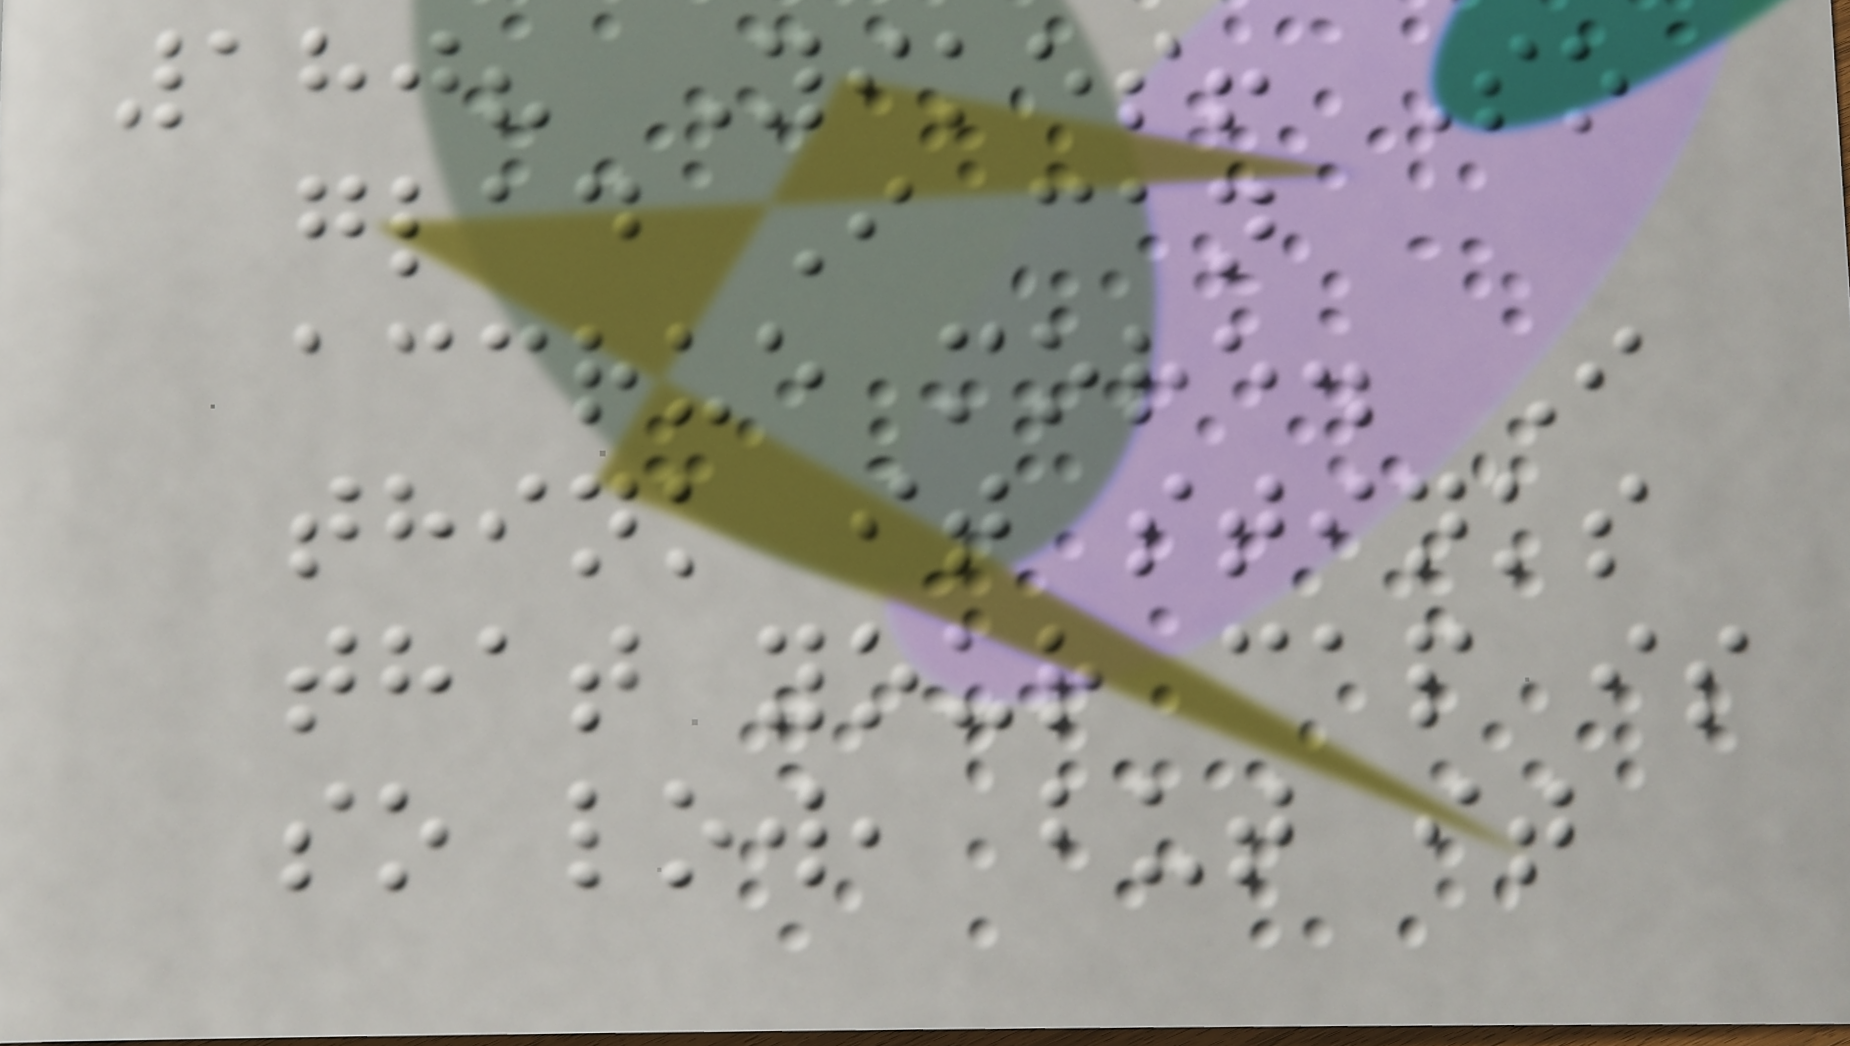180? Yikes! So
glad I can
accrue more. I
think it stinks
that your cap is
so low, but it
